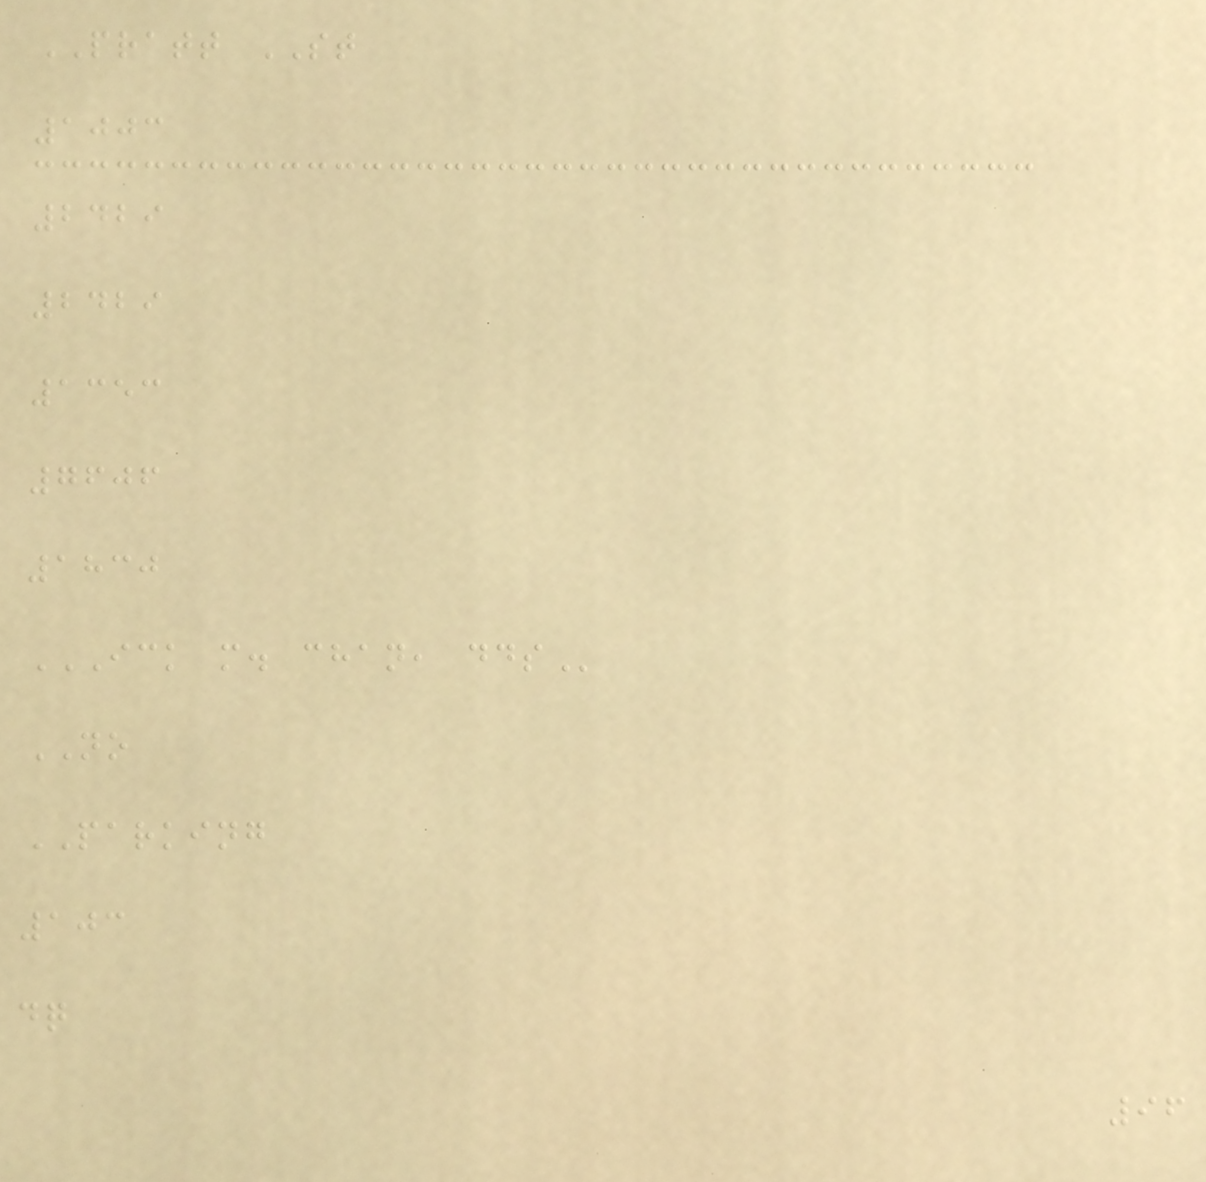PRATT ST
1003
2429
2429
1353
7606
1830
ICK M. CHAN, DDS
NO
PARKING
103
dq
96
